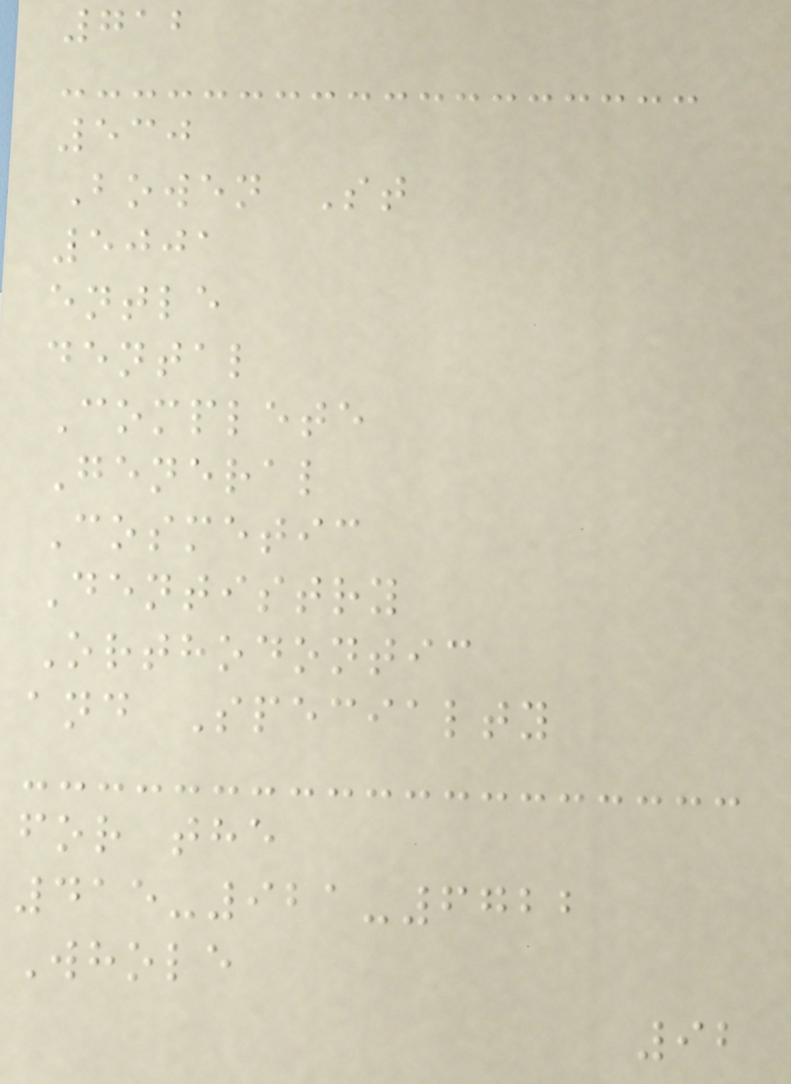712
530
Bowen St
5001
entle
dental
Complete
General
Cosmetic
Dentistry
Orthodontic
and Specialty
for the
415-921-6722
Whole
92
